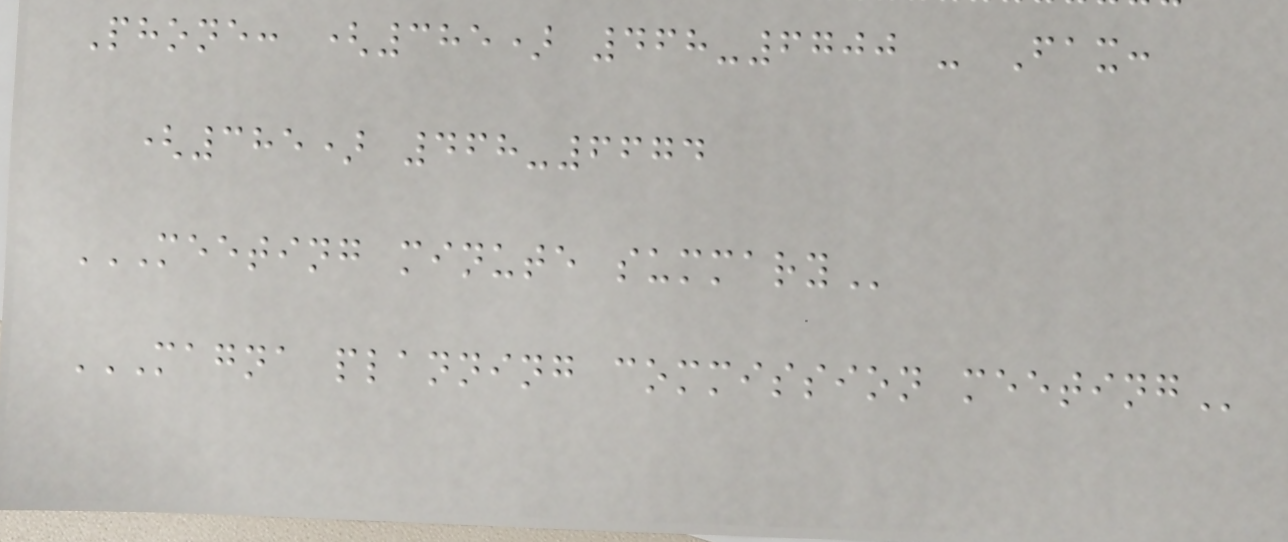Phone: (385) 468-6700 - Fax:
(385) 468-6674
MEETING MINUTE SUMMARY
MAGNA PLANNING COMMISSION MEETING
